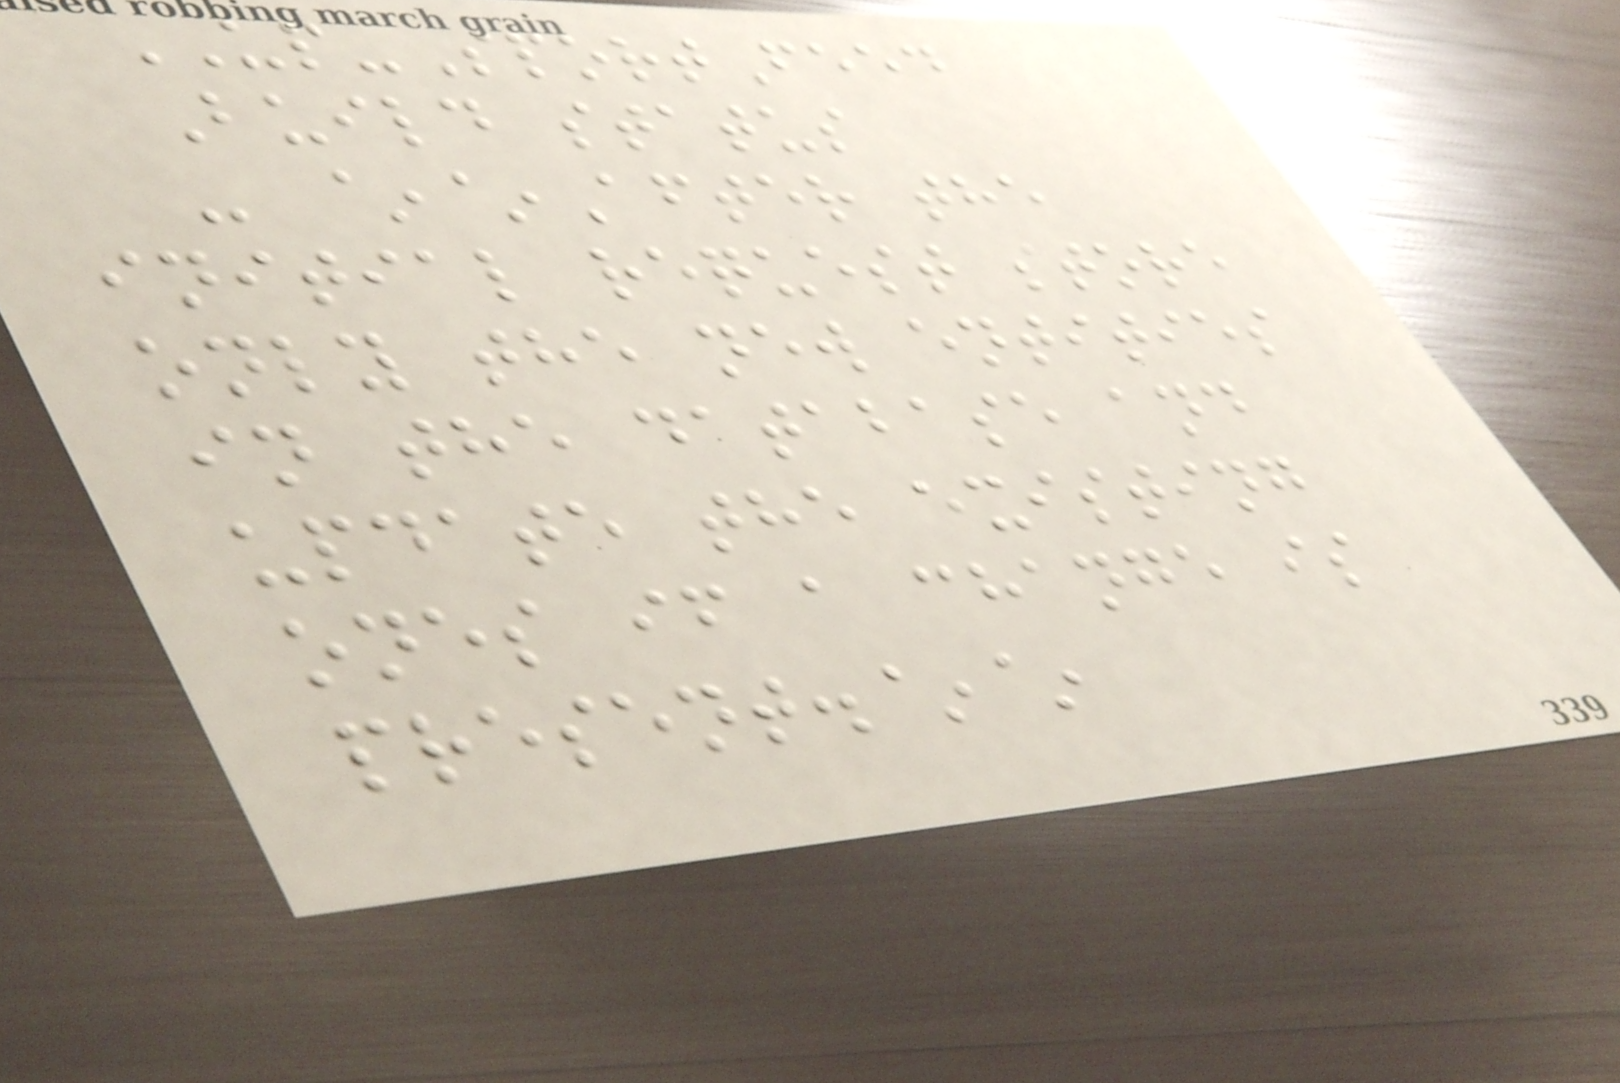UP-SportFeed
Build status
- ~~After the
initial request store
only the new entities
in the database and
update the existing
ones if a change is
present.~~
